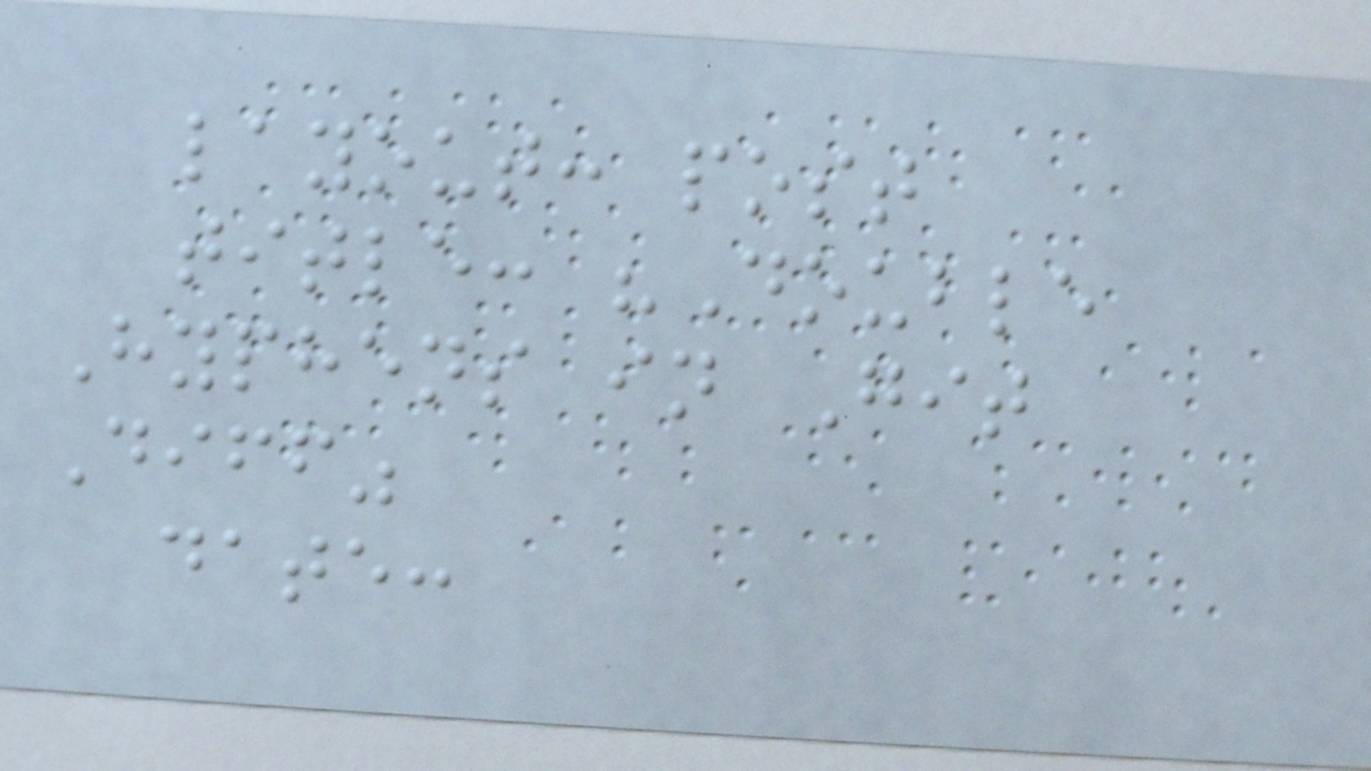layout: post
title: "Double
Hyphens in Git
Diff"
date:
